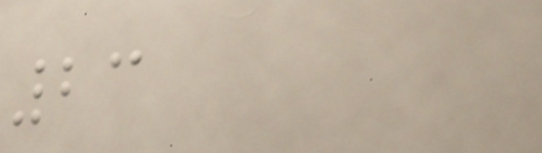23
